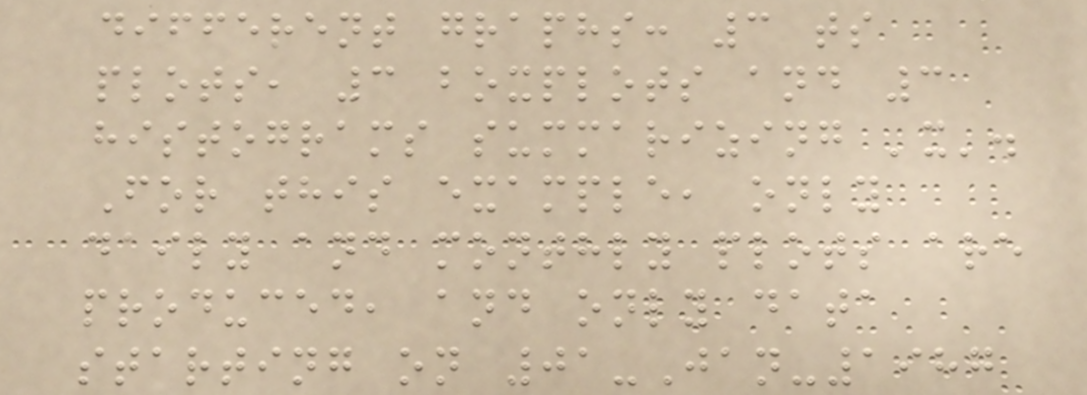different graphs: 3 ts
plots, 3 boxplots and 3
histograms summarizing 'x'.
For this example, only
daily and monthly plots are
produced, and only data
starting on 01-Jan-1987
